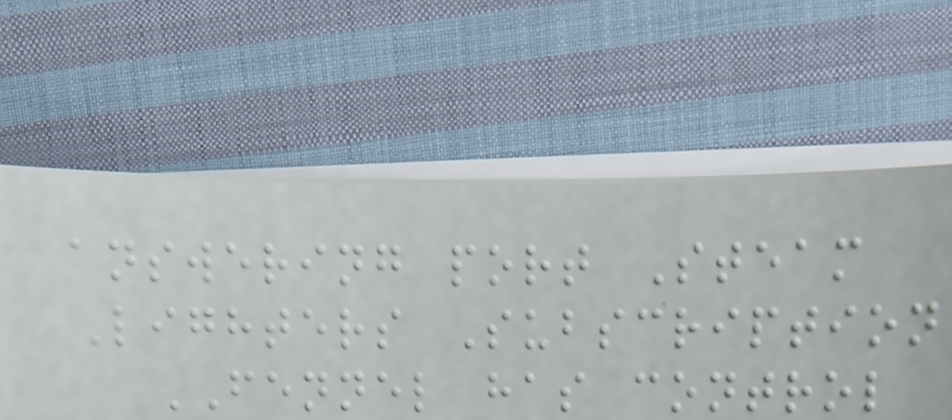answering port Steam
Lighters Subscription
FENNEL has control
